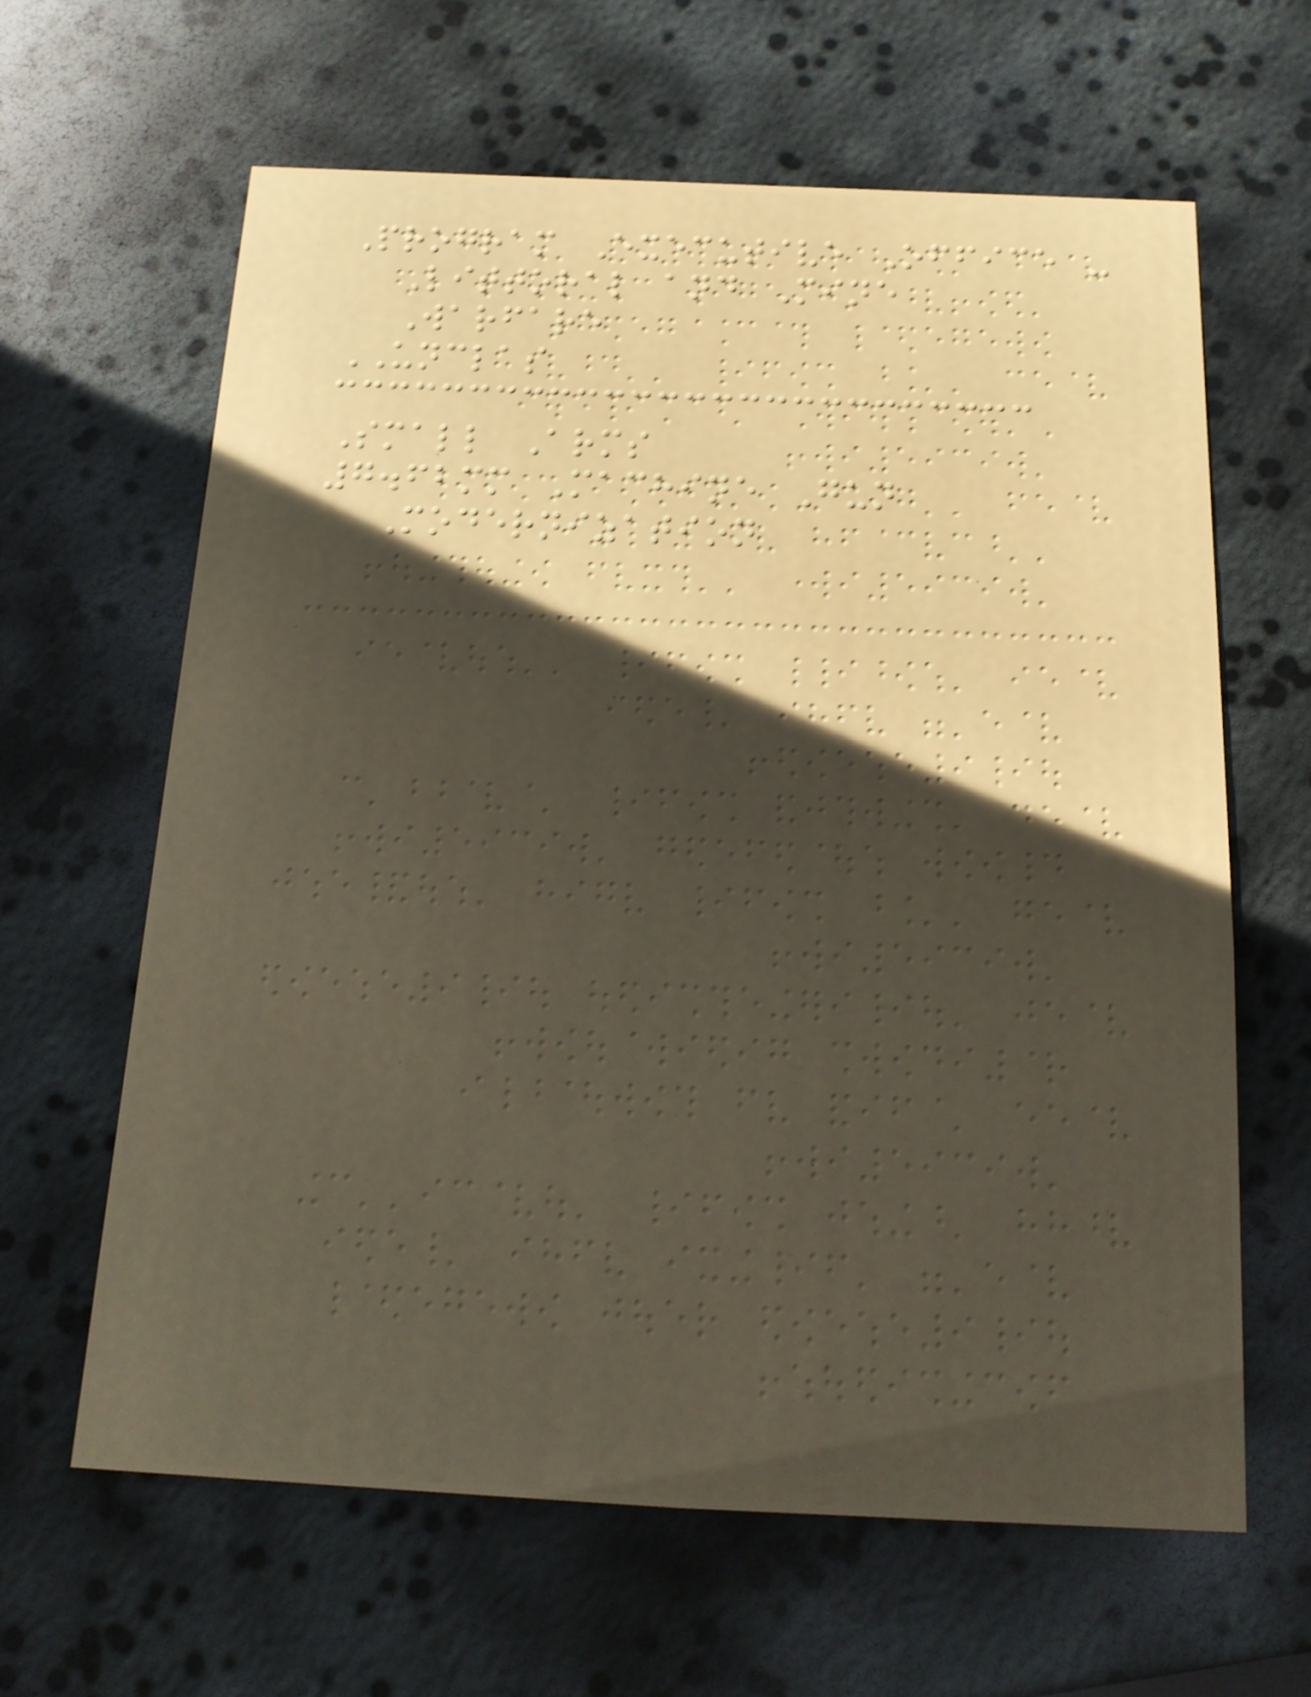Program Executive Office -
Littoral and Mine
Warfare
UNCLAS
Small Arms
7.62mm Machine Gun
Modernization
